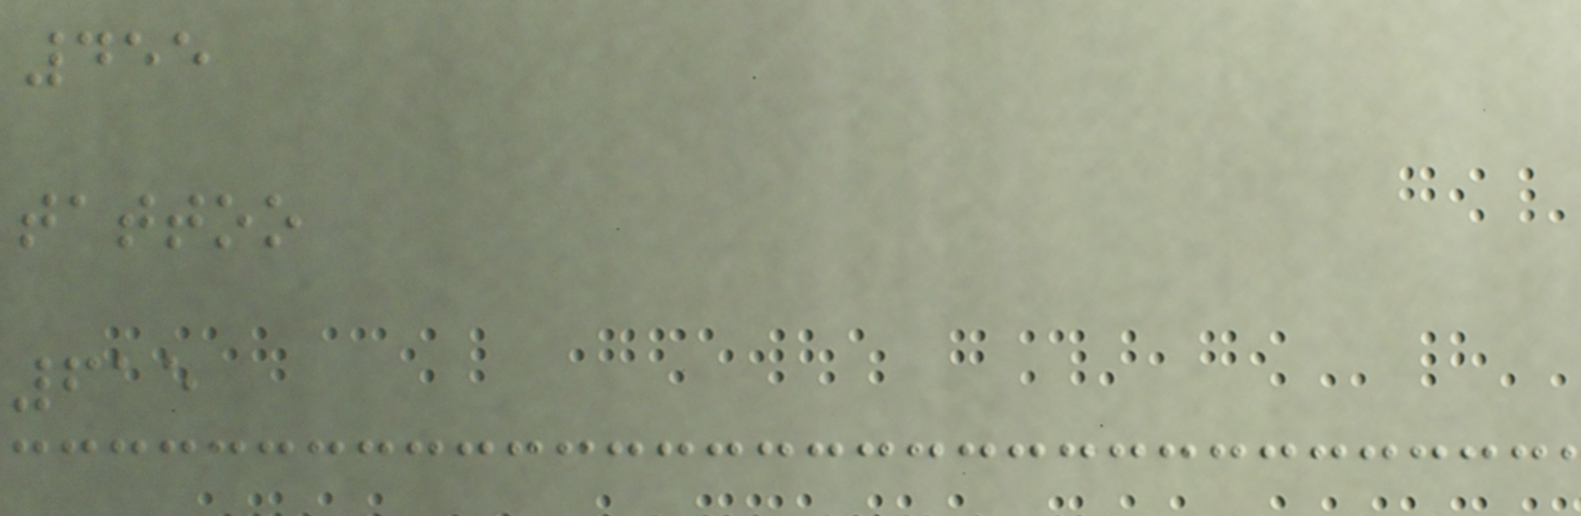455
tattoo
615
